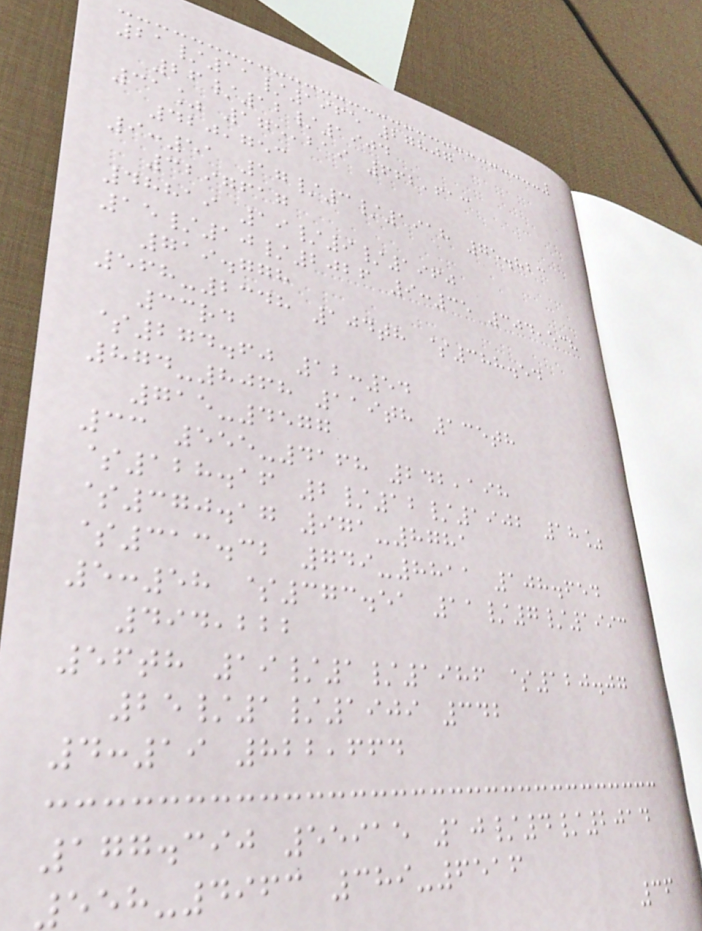21/11/1965 27807
26/12/1904
31% 175,219 662,613
420,753
9:51 17/3/1918 75.823
3297617
48819 19/9/1960
15/10/2026 9:35 304,538
719.778
568-2348 104th $388.54
33rd
$274.60 12:54
874-8068 119th 135th
715-4577
33 555-4168 242,198
$128.16 2/12/1902 18%
$370.17 971-8781
$313.32 749-8811 108.654
5:58 $373.51 11/7/1993
494,222
56th 19/1/1986 $120.07
25/1/1909 342
4:19 822,664
177.390 55915 10/4/2014
558-4963 389-6516
36
